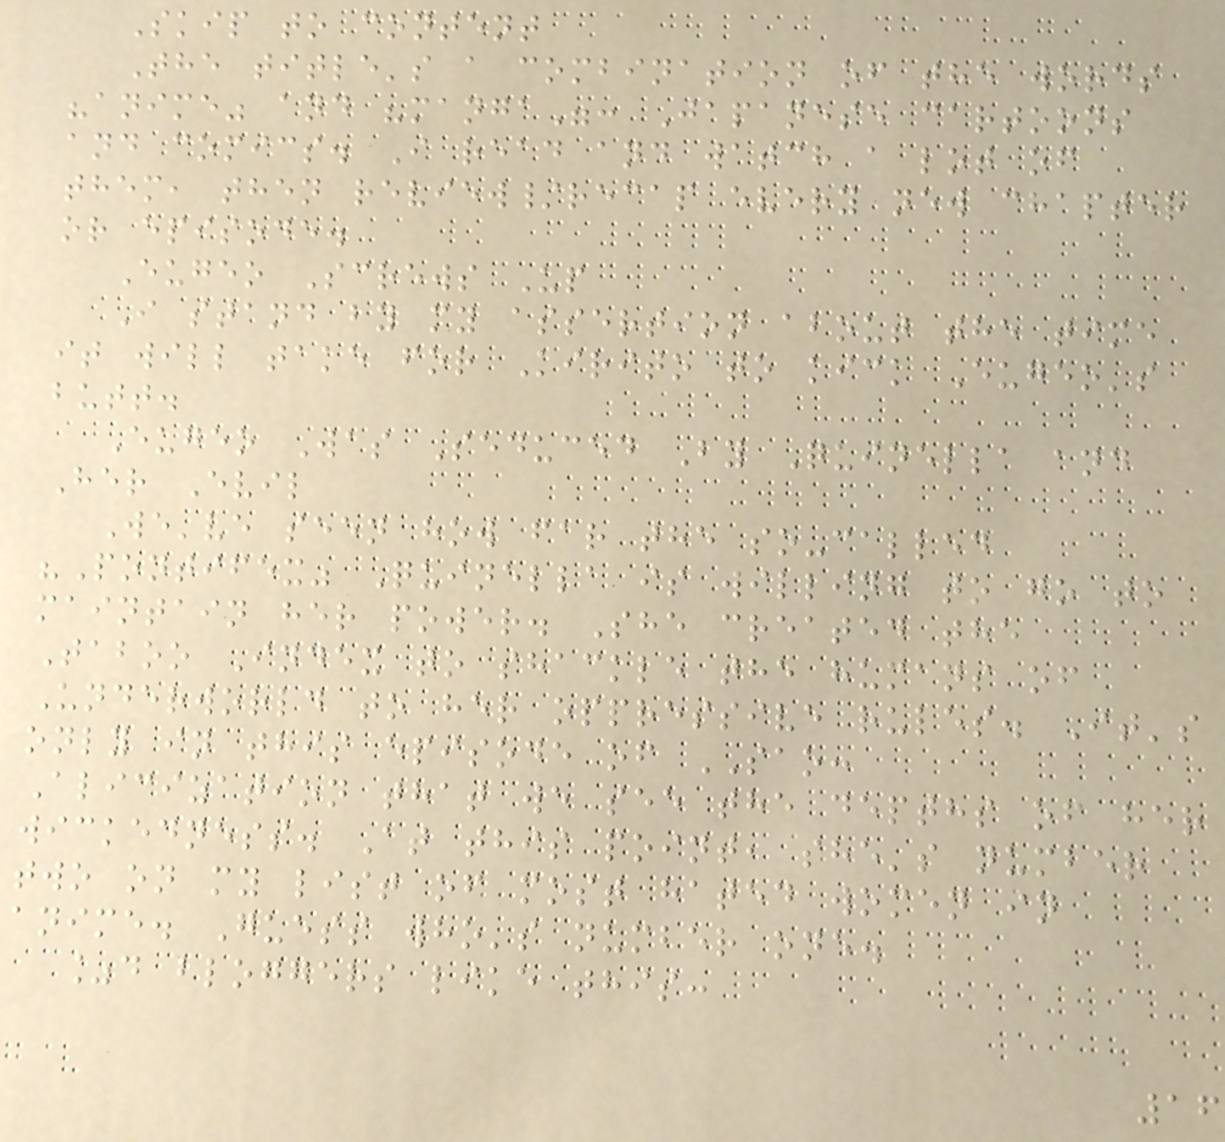Skip to content
The title's a combination of the words
"anime" and "manga": Japanese cartoons
and comics. I read and watch a lot of
them, then review/recap every new chapter
or episode.
Eugeo Screws Up
I stand by my assertion about the time
it will take for Kirito to kick Eugeo's
butt.
Eugeo Was Seduced By Quinella and
Her Evil
We've seen how far the so-called
"Pontifex" Quinella is willing to go to
maintain her power. She created the
Taboo Index to shackle the humans of
Underworld to her oppressive rules. It's
only in this episode of SAO:
Alicization that we see the depths of her
wickedness. At this point, she's number
two on my list of most hated women in
anime. Guess who's number one.
%d bloggers like this:
16
